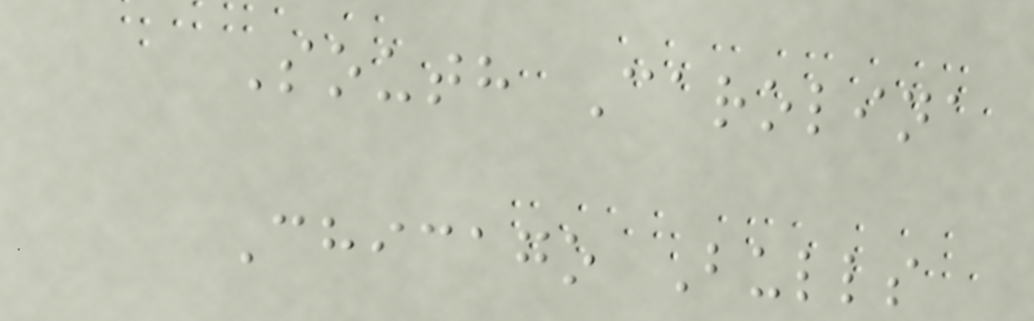South Carolina
Chicago Bulls
